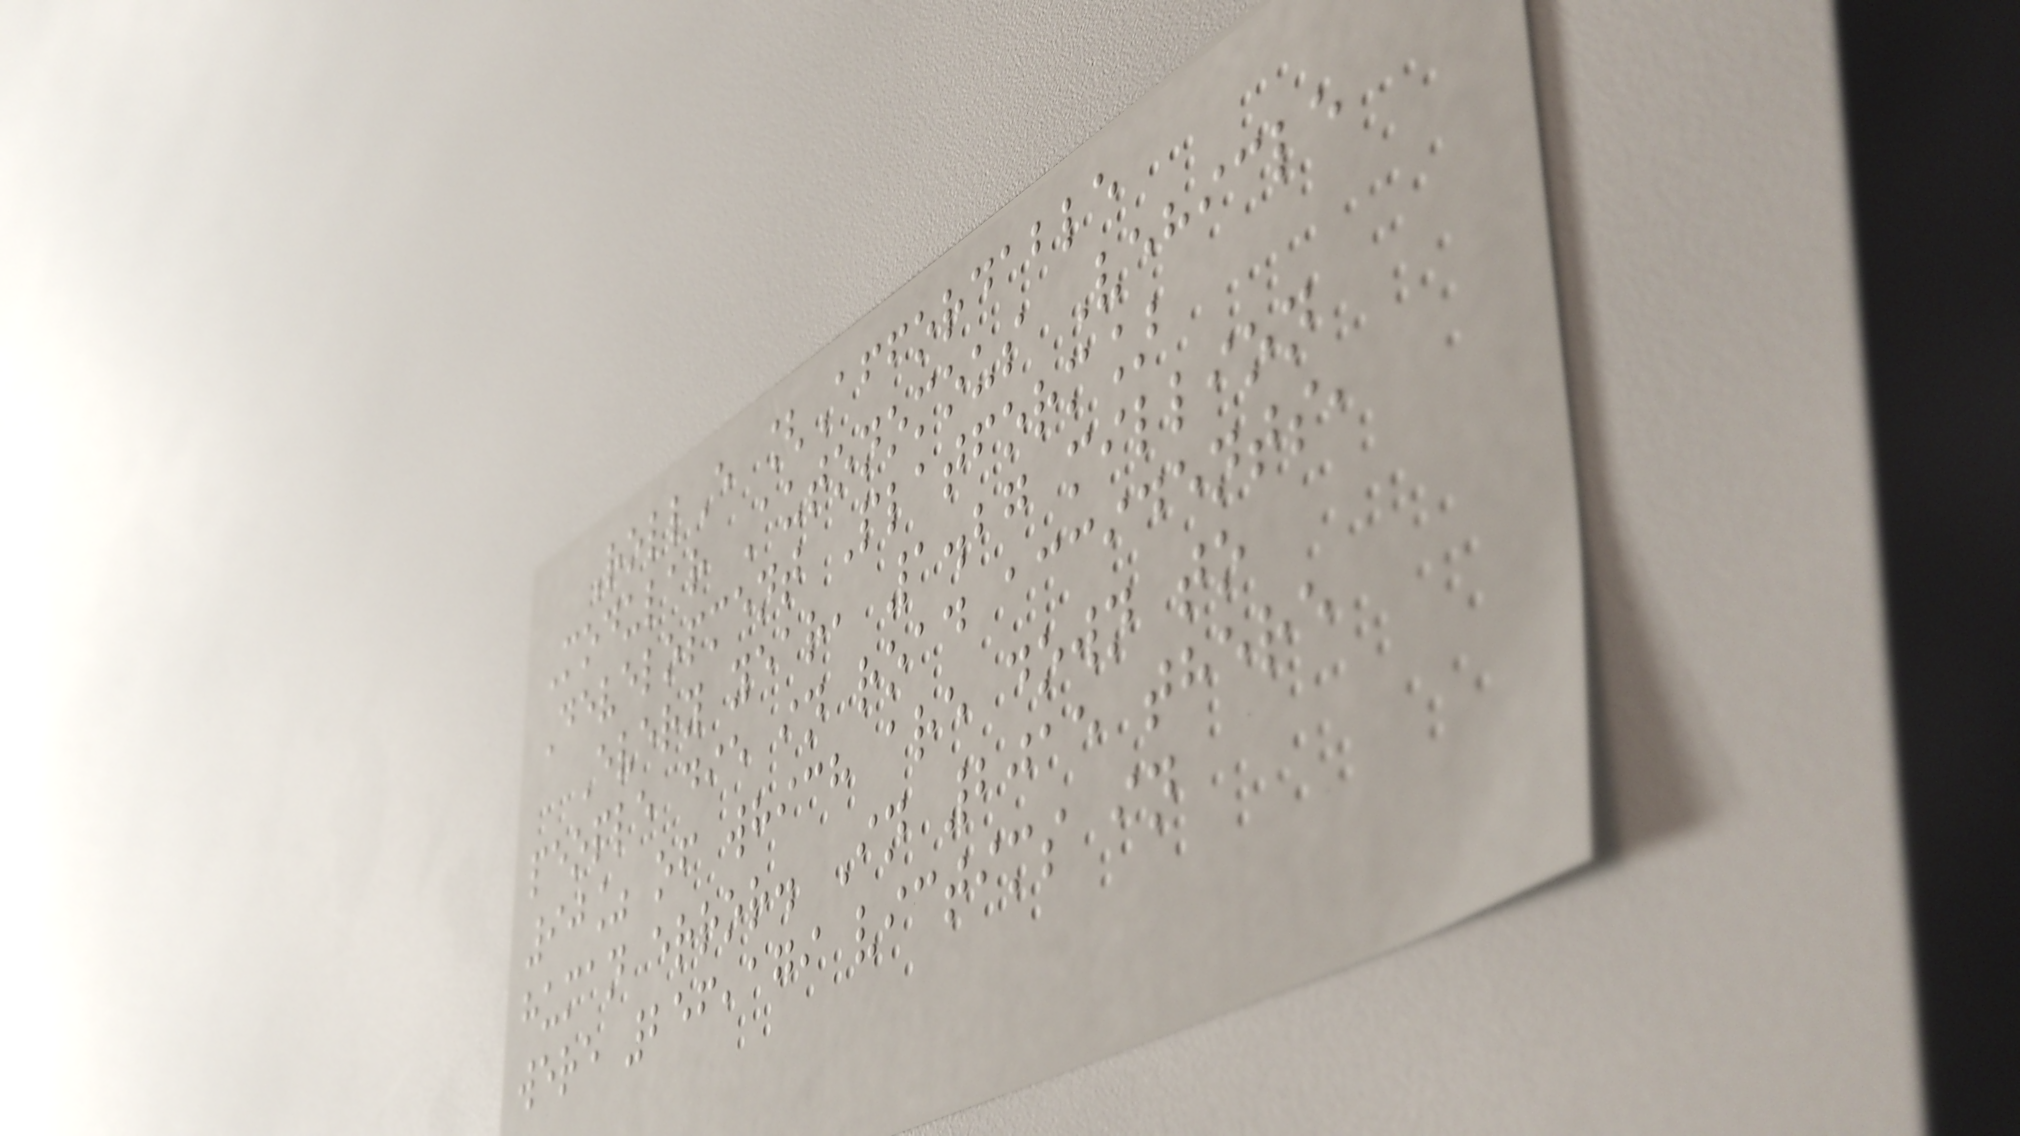RollE [Affordable
Modular Autonomous Vehicle
Development Platform]
Every year, 1.27 million
people die in road accidents,
90% of which are down to
human error. In 2015 there
were 256,179 victims in
